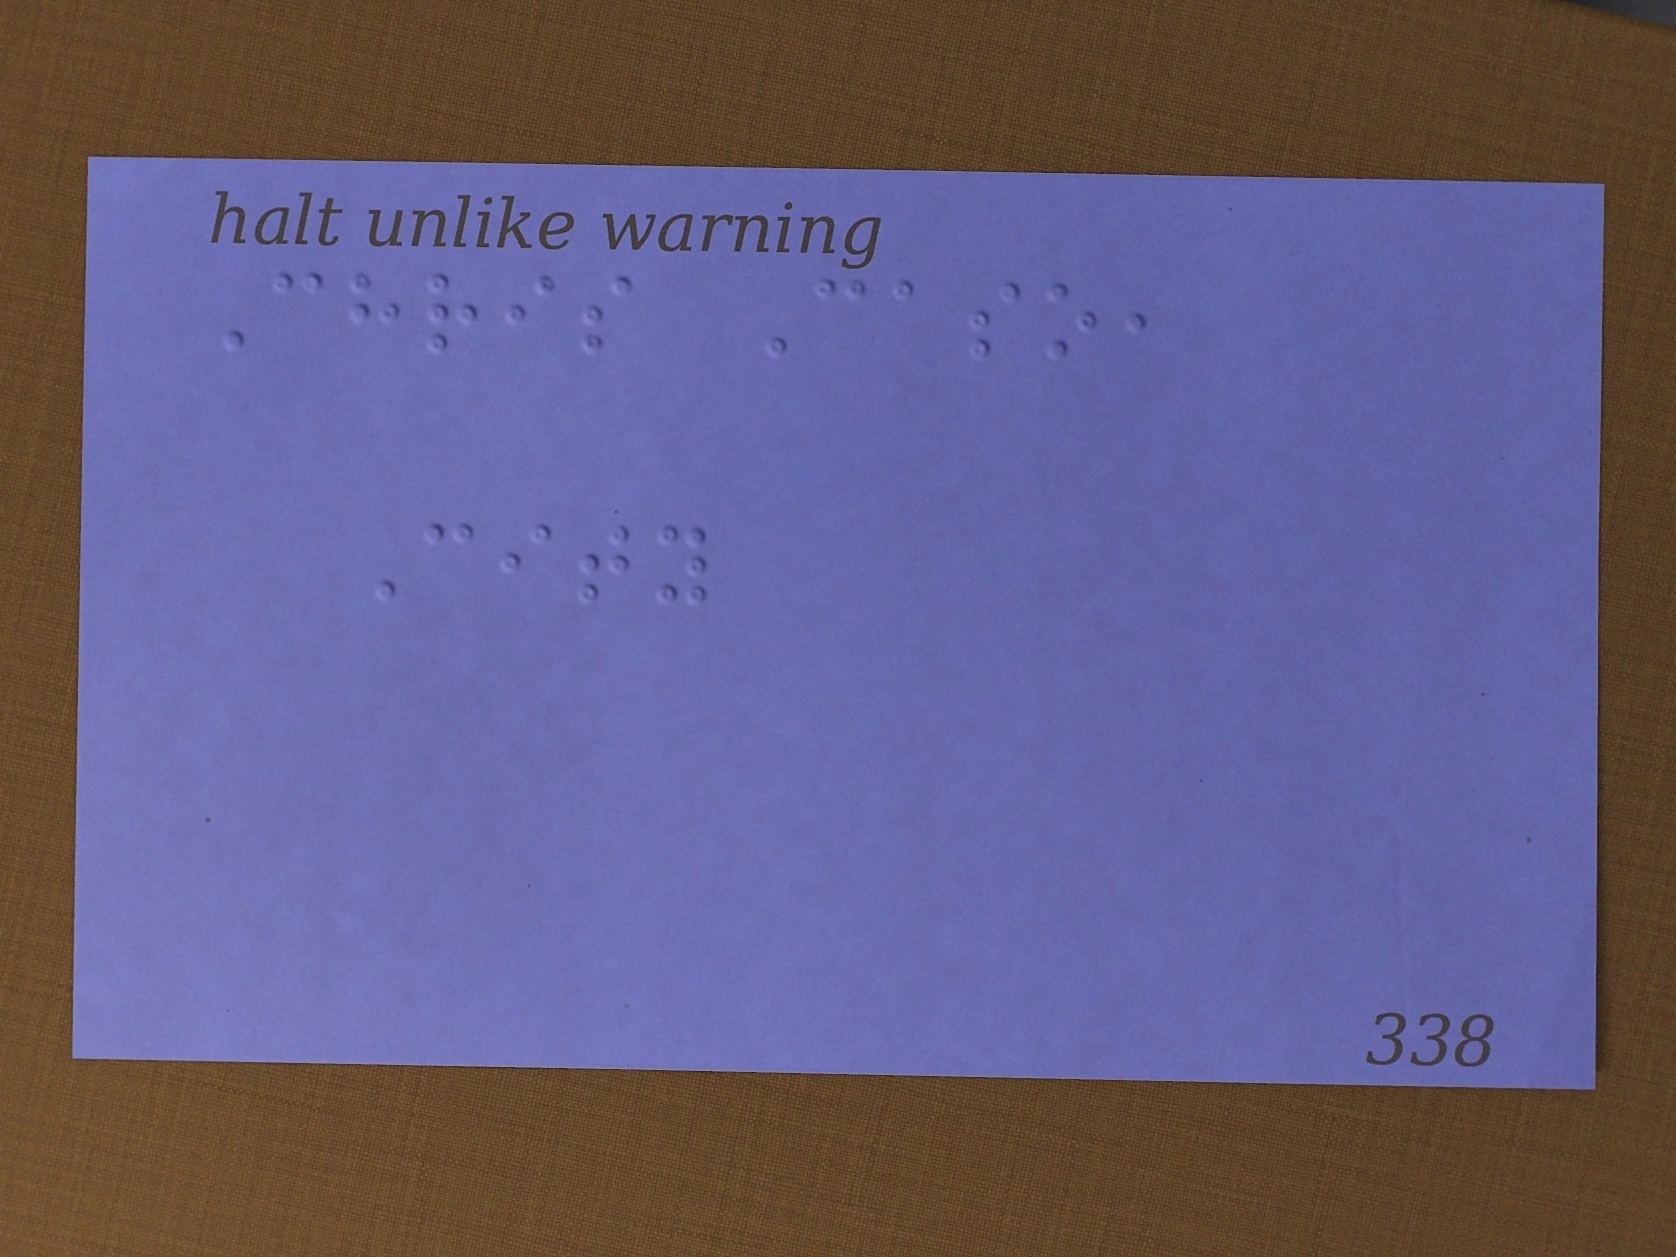Chris Caso,
City
